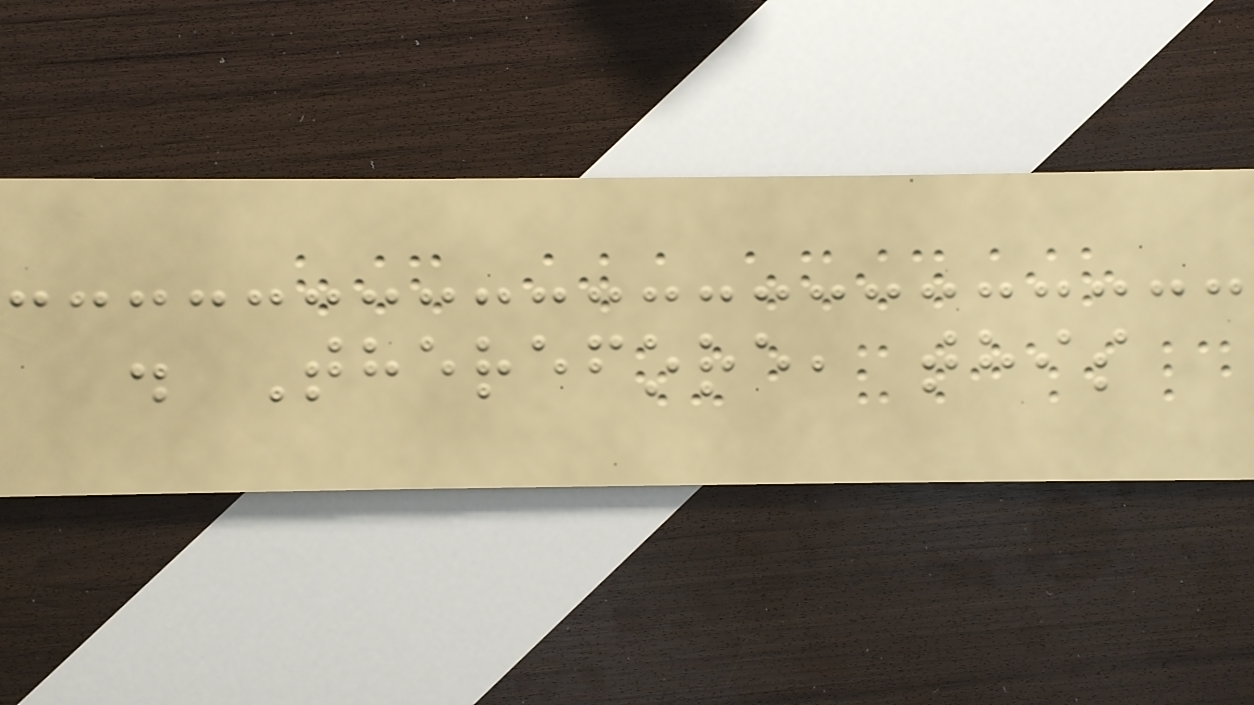. Therefore, this
